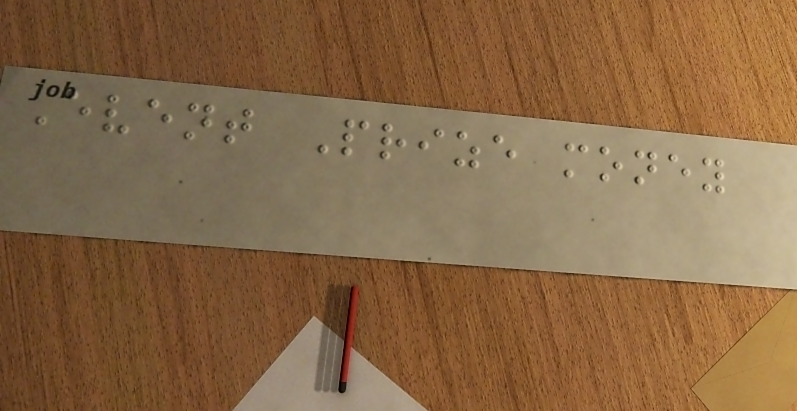Event Prize money
